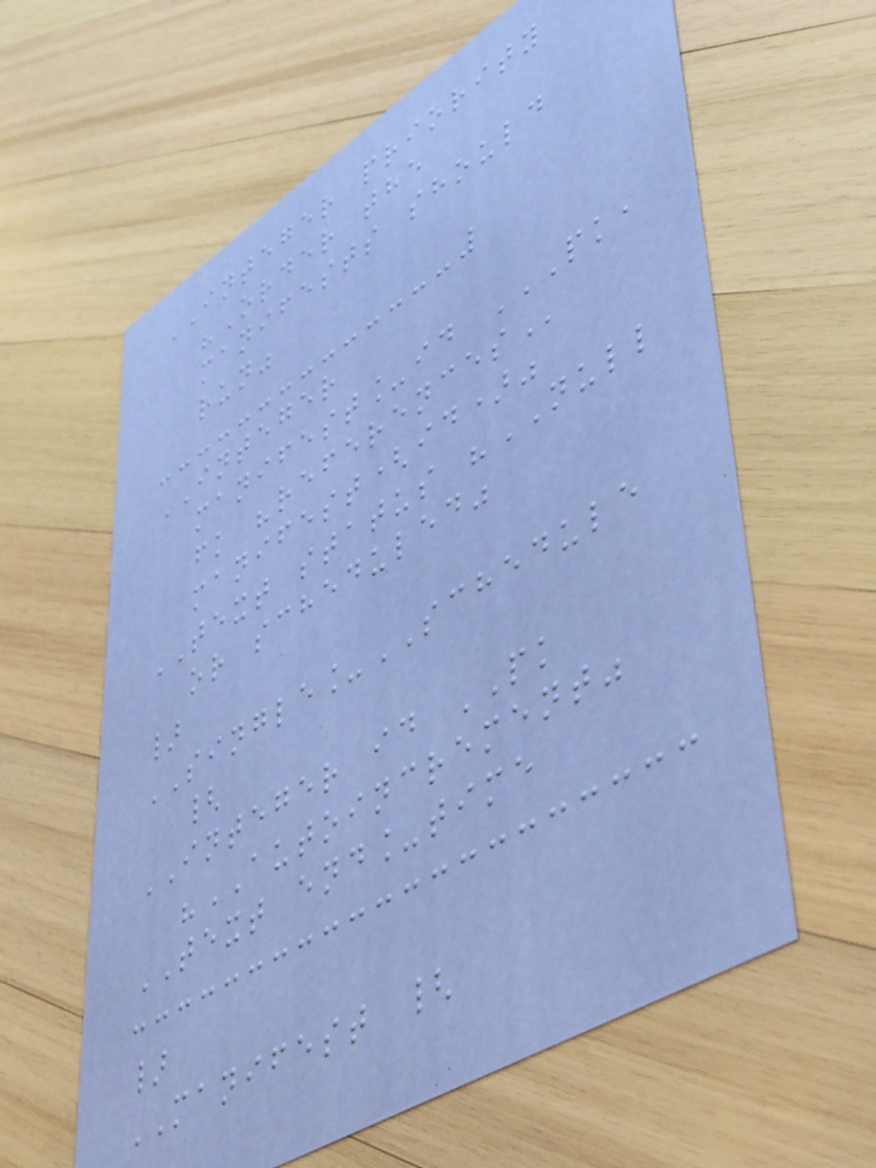INTEGER priority
"Order the
manifests should
run"
INTEGER
manifest_id PK,
FK "REFERENCES
manifest(id)"
TEXT status "NULL
or scheduled"
}
SINGLE_SCHEDULE
{
INTEGER id PK
"AUTOINCREMENT"
TEXT end_time
}
MANIFEST {
